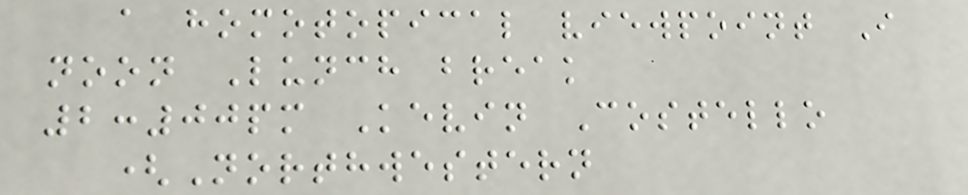a homotopical viewpoint I
noon Lunch break
2:00pm Kevin Costello
(Northwestern
